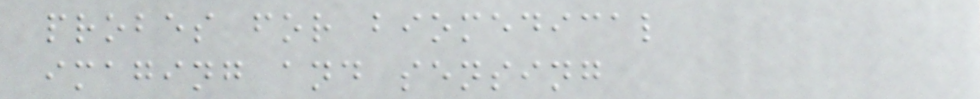probes for biomedical
imaging and sensing
